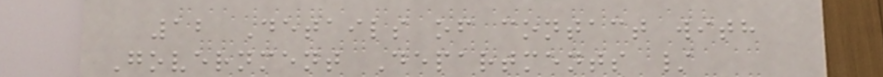12 Details of contact with
Government Departments /
